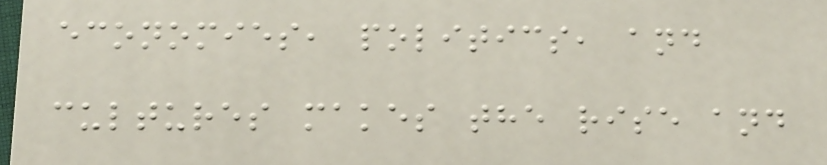economies, politics, and
cultures makes the rise and
